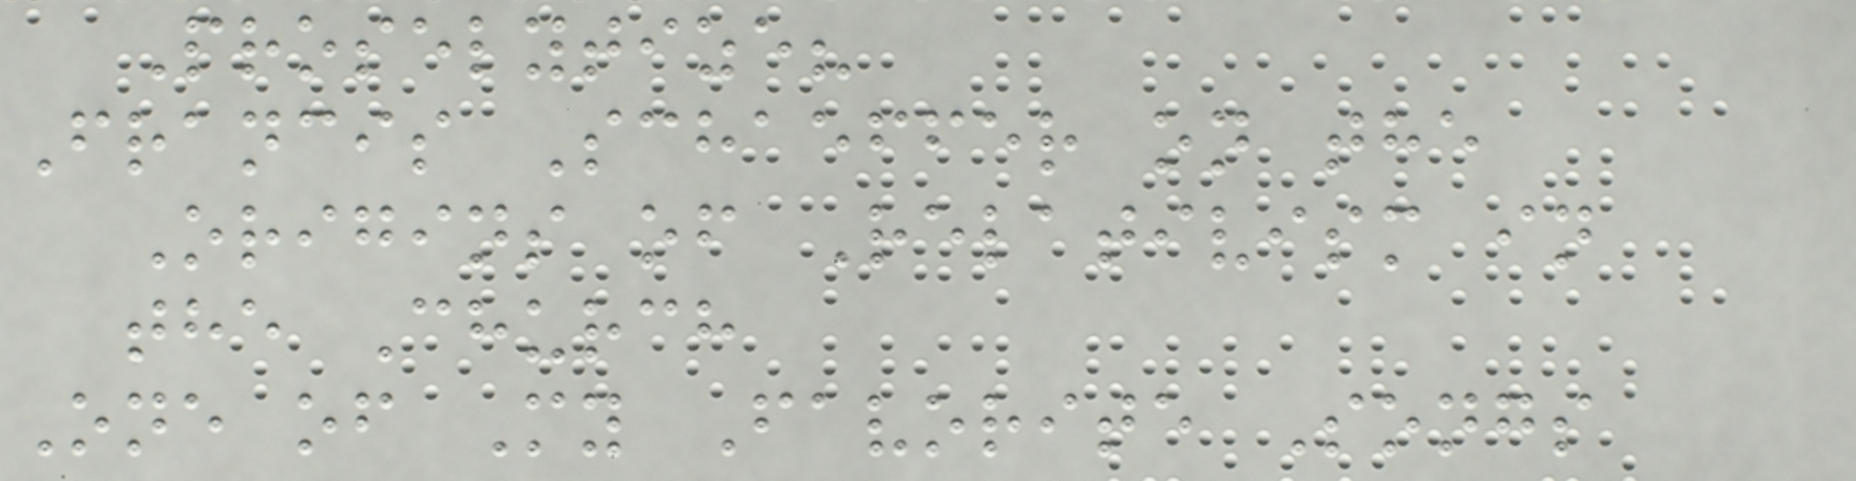Proselytize?
Francis Schaeffer on the
Origins of Relativism in
the Church
One of My Favorite Songs
